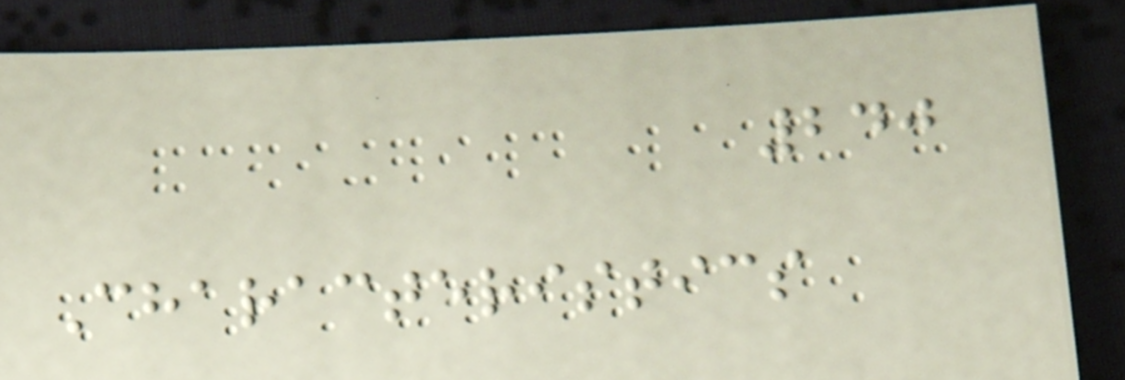240
Characteristics
